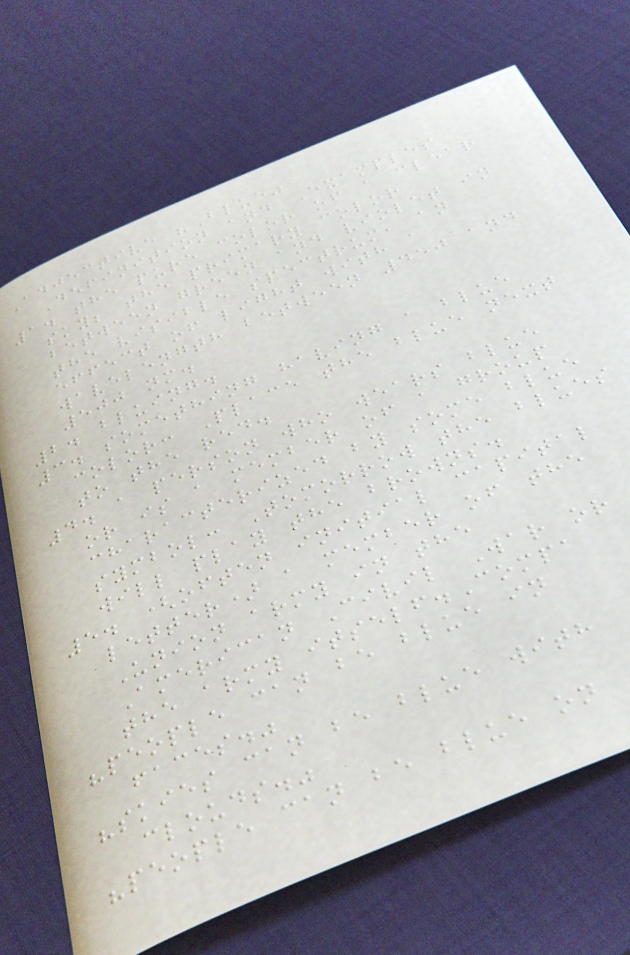Adjective "Blue"
Definition and Examples
1. the pure color of a clear
sky; the primary color
between green and violet in
the visible spectrum, an
effect of light with a
wavelength between 450 and
500 nm.
2. bluing.
3. something having a blue
color: Place the blue next
to the red.
4. a person who wears blue
or is a member of a group
characterized by some blue
symbol: Tomorrow the blues
will play the browns.
5. (often initial capital
letter) a member of the
Union army in the
American Civil War or
the army itself.Compa
"people can be blue in
faces."
"skies can be blue with
clouds."
"people can be blue on
